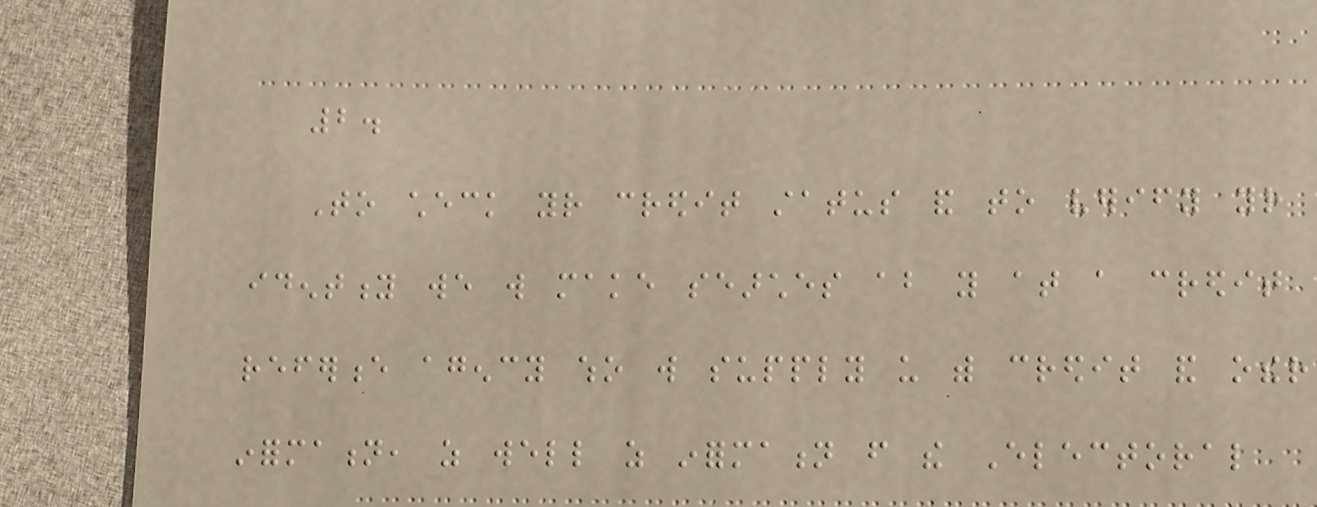2.
To check your credit status and to verify your
identity we will make searches about you at a credit
reference agency who will supply us with credit and other
information, as well as information from the Electoral
